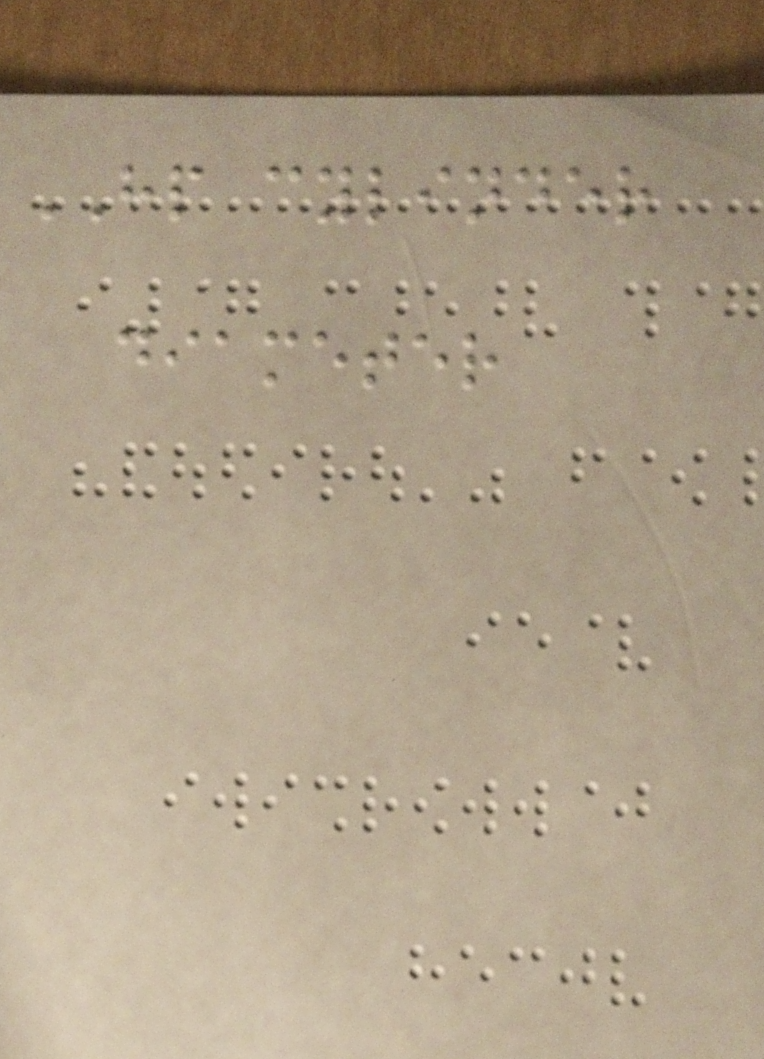HP cylinder
diameter
